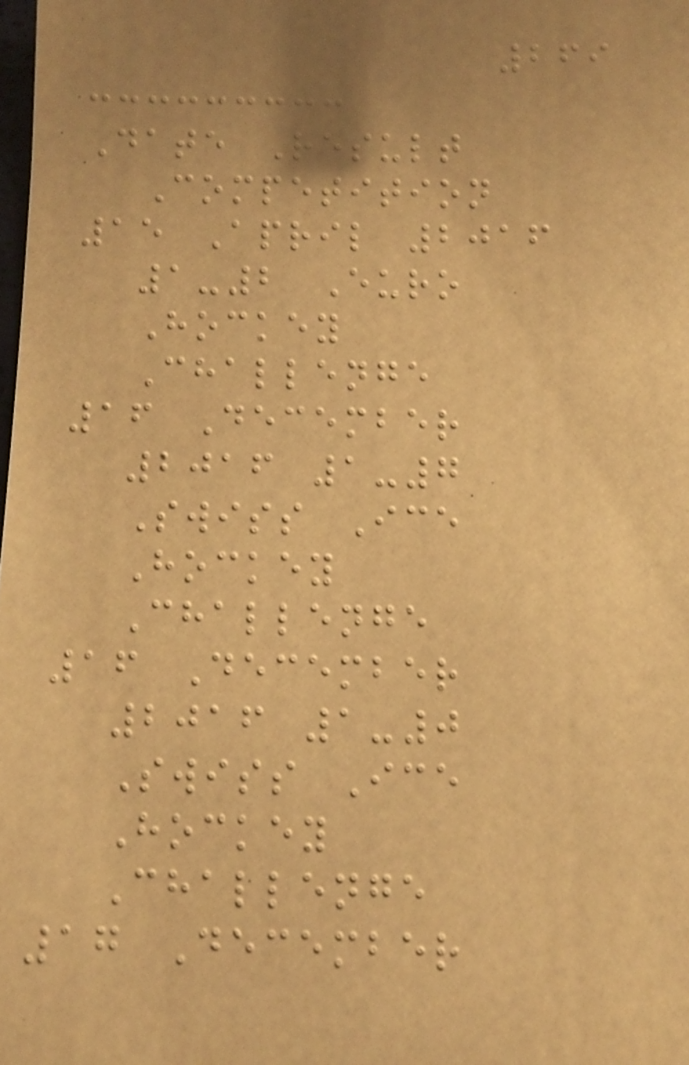269
Date Result
Competition
15 April 2016
1-2 Euro
Hockey
Challenge
16 December
2016 1-7
Swiss Ice
Hockey
Challenge
16 December
2016 1-0
Swiss Ice
Hockey
Challenge
17 December
